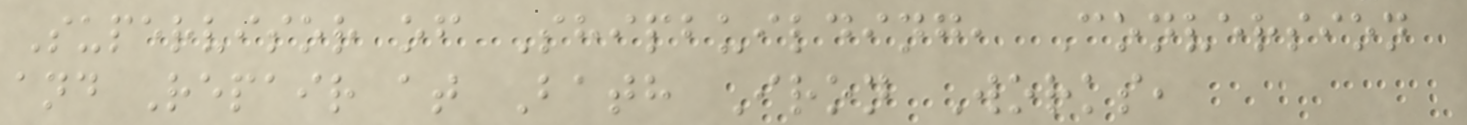Supervisor of Shipbuilding, Conversion
and Repair at Bath Iron Works,
